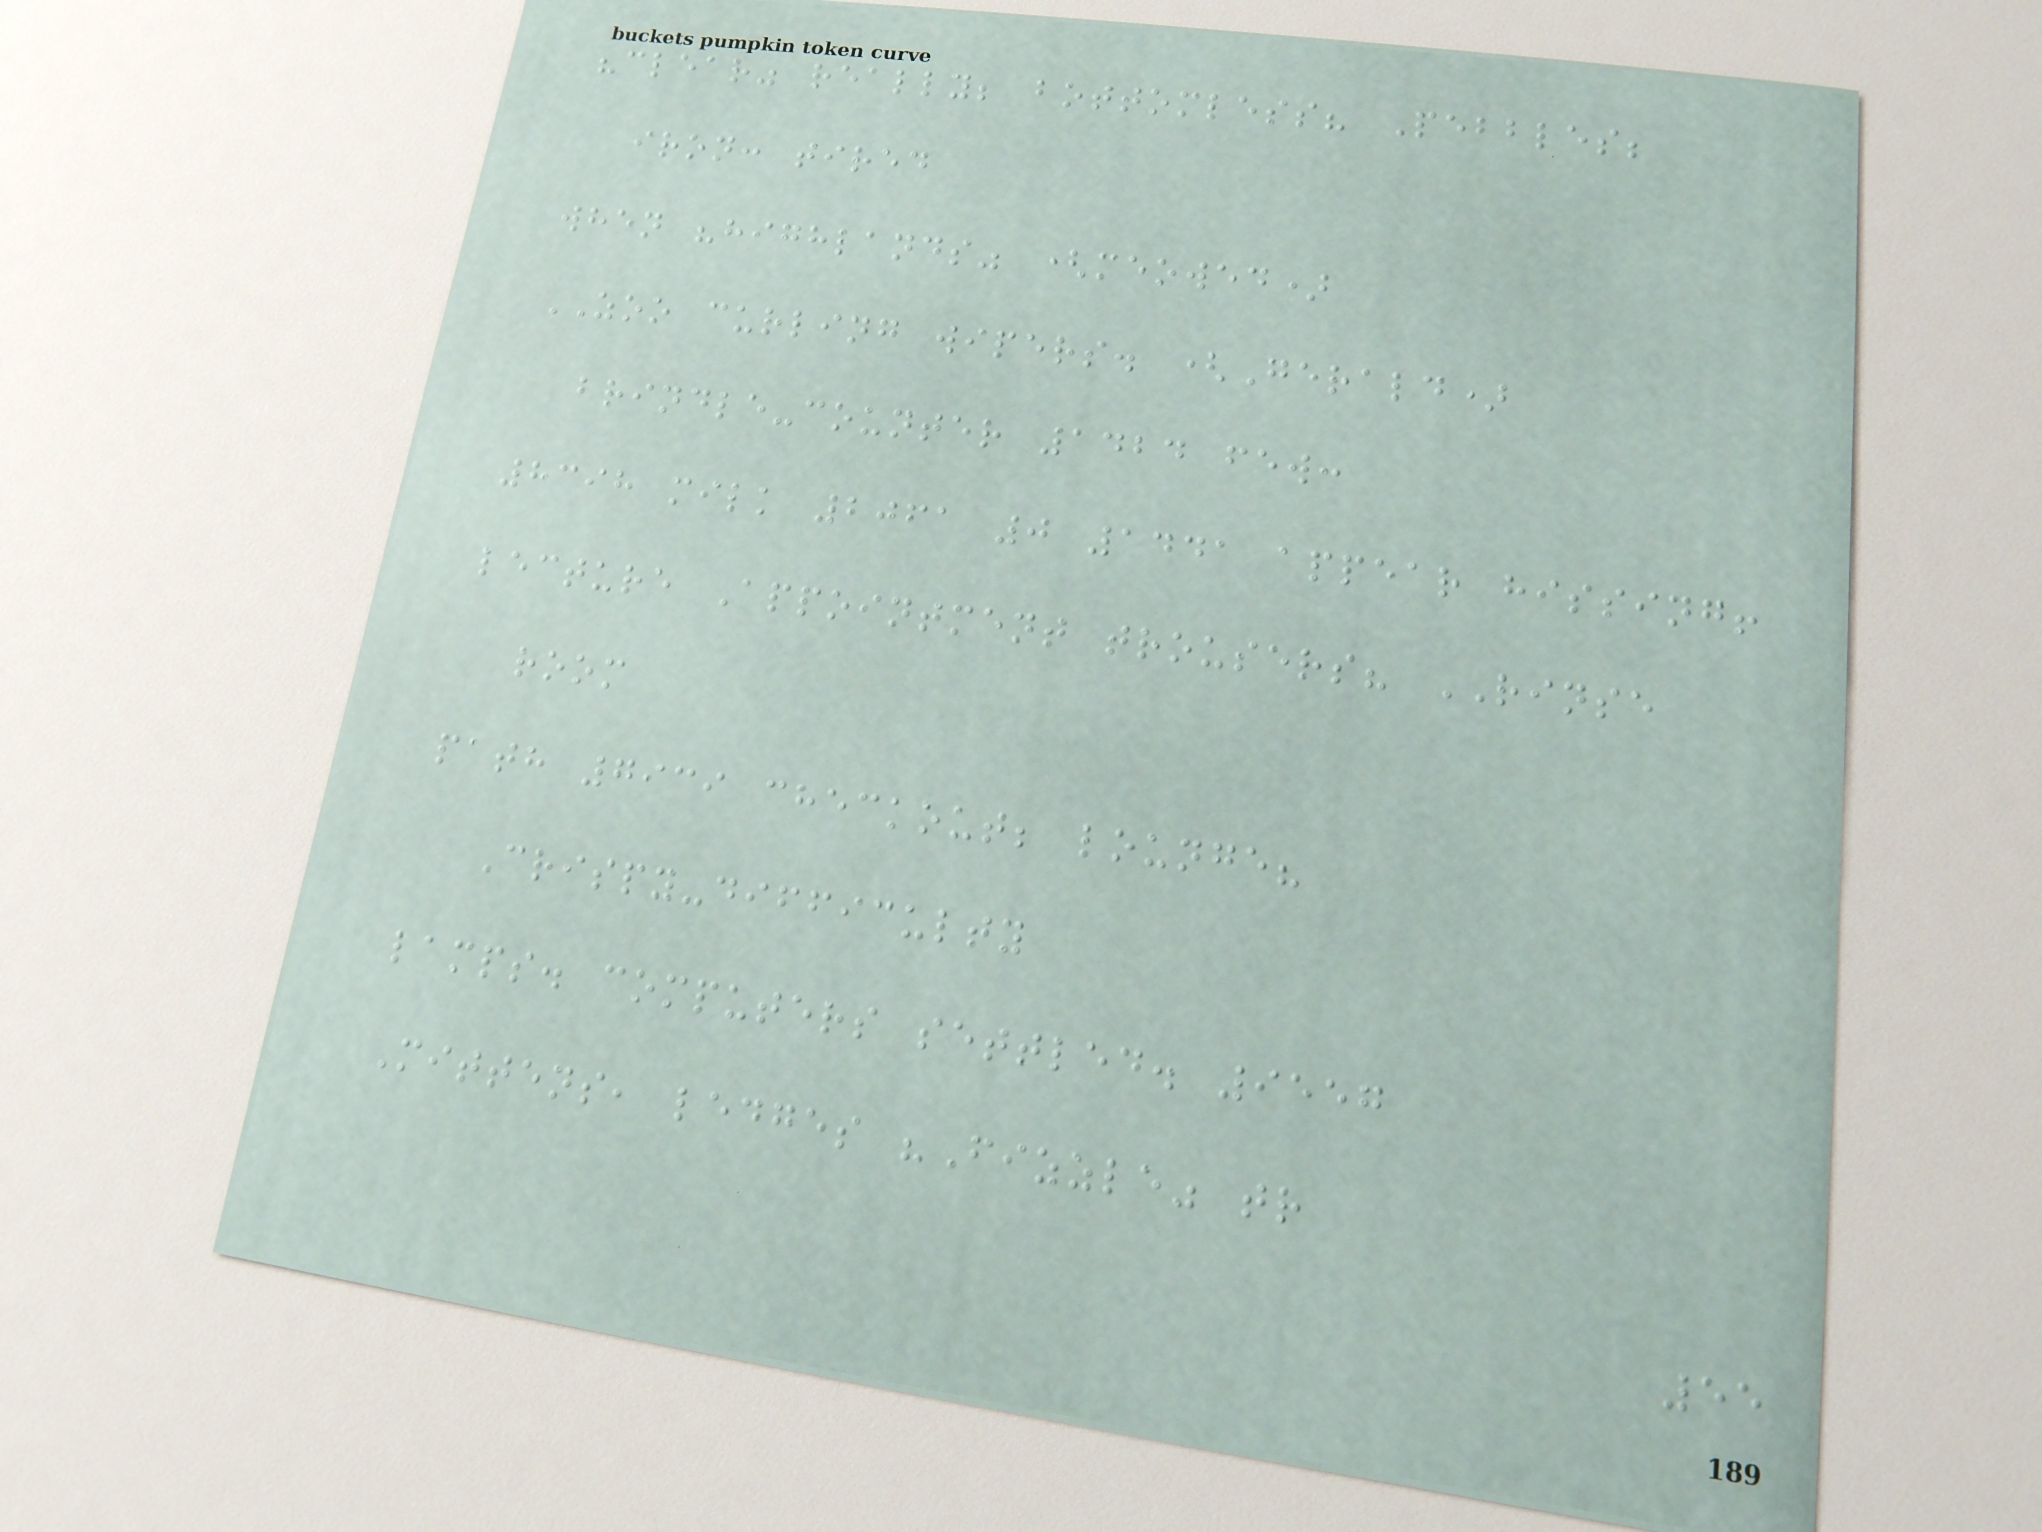"clear" really; bottomless? Pebbles;
iron: tired
when "highlands" (meowed)
ZOO curling wipers. (Gerald)
brindle-counter 1424 few:
8398 milk 2061 0 1441 appear hissing!
lecture Appointment trousers? RINSE
room
path 7939 checkout; lounge?
Crispy-difficulty
lamps. computers settled. 9557
Mittens, ledges "Fizzle" tr
55
